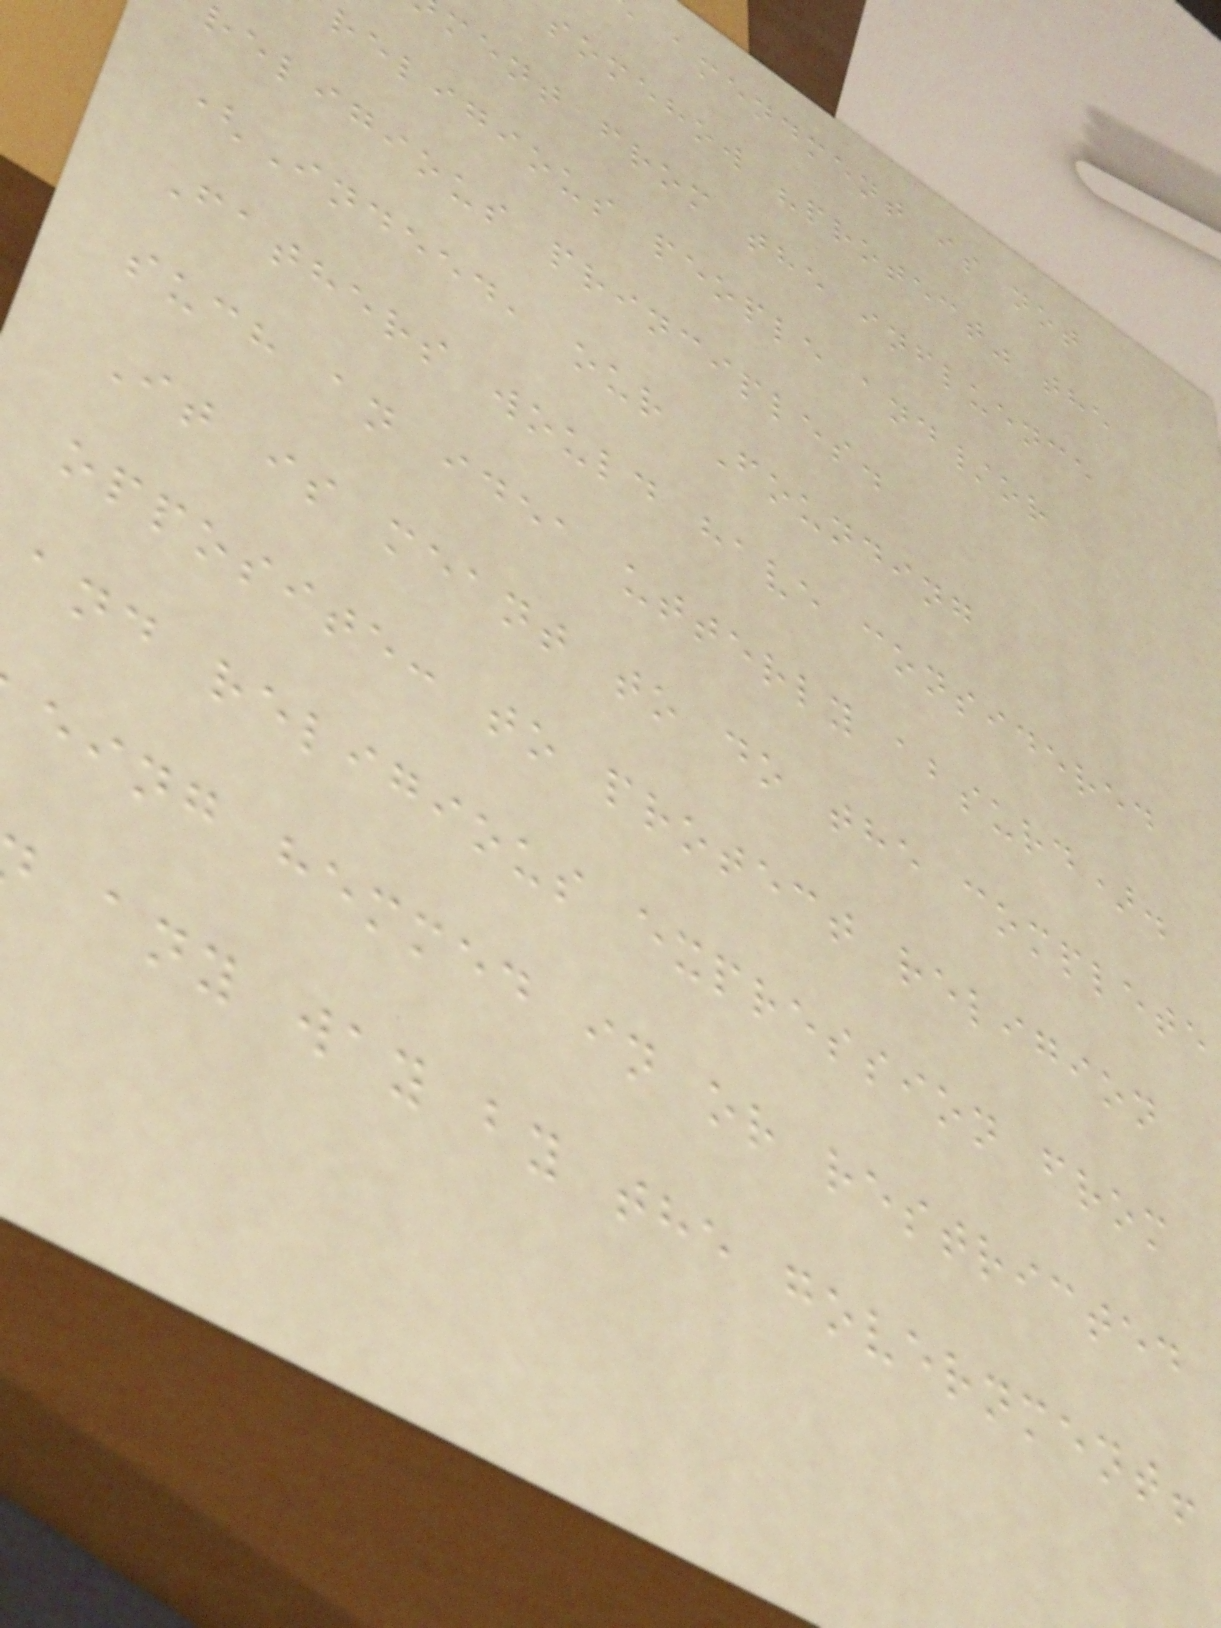amendment is not
somehow "protect" the
ment from the influence
religious people and/or
religious principles.
(Indeed, our Founding
Fathers would have considered
such an idea utterly absurd).
It is meant to do the complete
opposite: to protect religion
and religious expression from
eing hemmed in or restricted
any way by the government!
